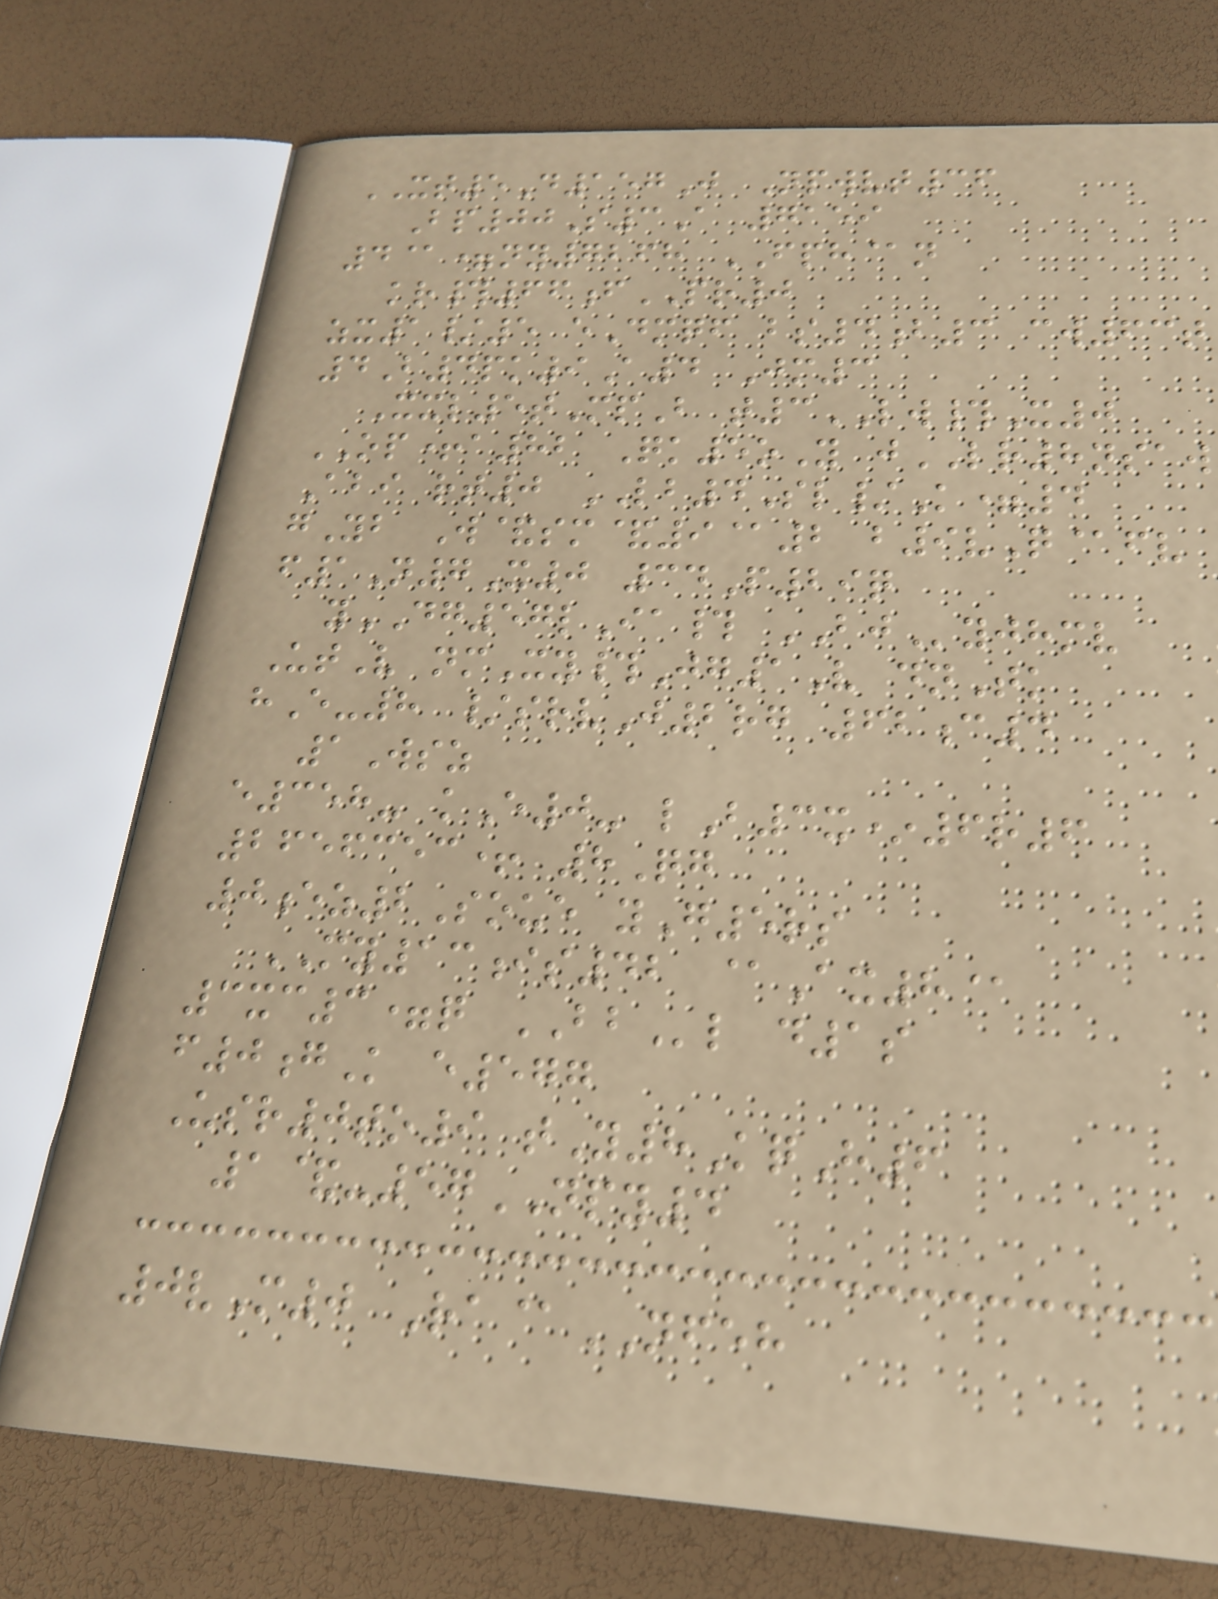XT5D157J Npwvt36
Bp00S3A 7159
4@=ny7268 FPH@n
kr#66fPR0
zx1/5 eDmqf bs4b3 cw63t
4B4pk9A4 Jm3
Xxl5tMpB t3LW#X0
OP+a82 Qk5oY jLR8nsaw
Abi rt0 LB4Sl/K=4
gYb W&sm&9@2 b9vQ@fv
f1N7X0 34P29q
yDG57lIa# BJyjhmv
UtV nmXy#Jg1V dnTk
hE-8 /srvJ2rg 62c4
1Wsz
e358- kE0- lB3x*6r6
2656353+ 8Qg
0ez2Soue yG5rs
MY13is42 @Ax8@
3xc3=q BBl d1s
f0gK e577
Usr0to9 tY8KqH6
1&-57NPY4
0vM0 Ra@NFEH
